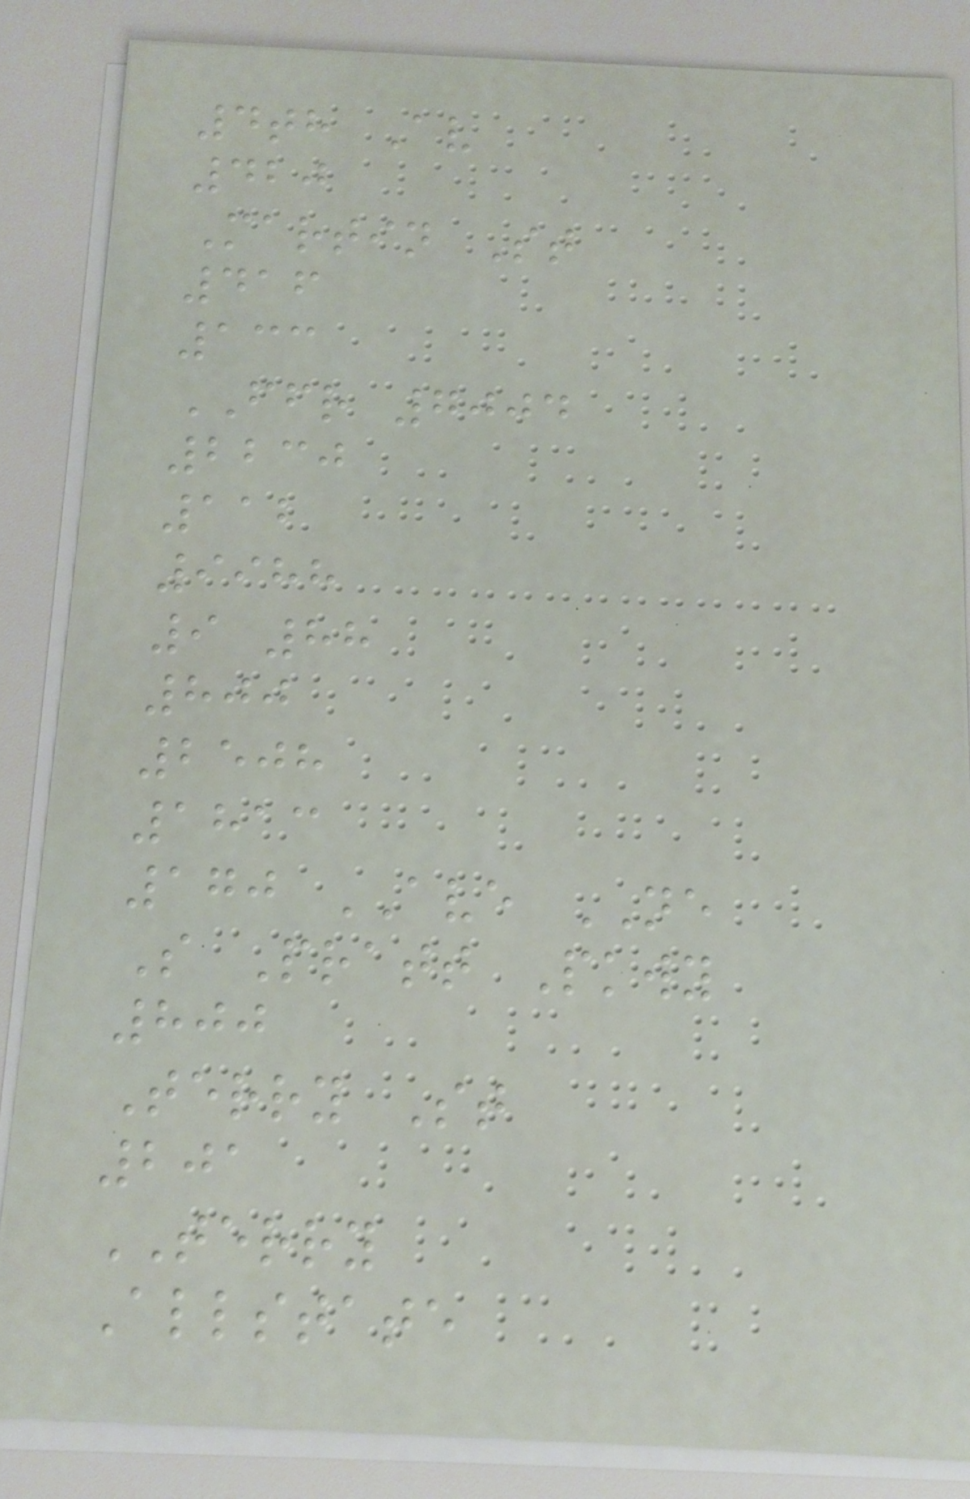4th Av
420
Martin St
416
133
FFR 7004
2230
112
9988
9 88
800
2508
1813
170 AVE NE
S Pratt Pkwy
800
Terry St
201
TERRY
Allstate
